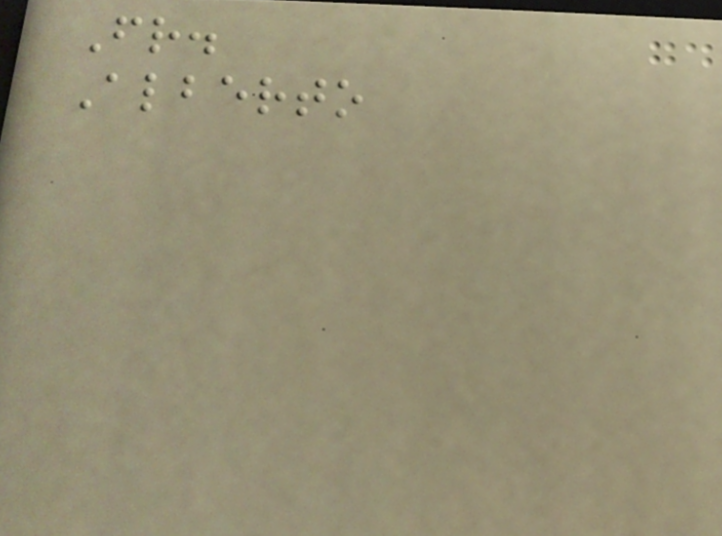Fr.
Alberto
